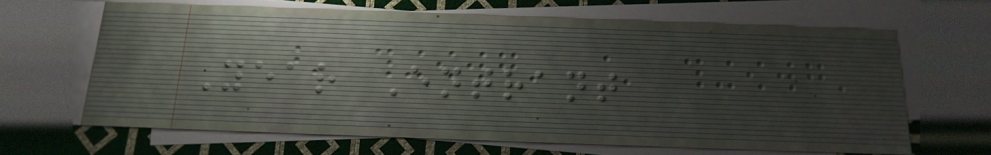Year Entrant
